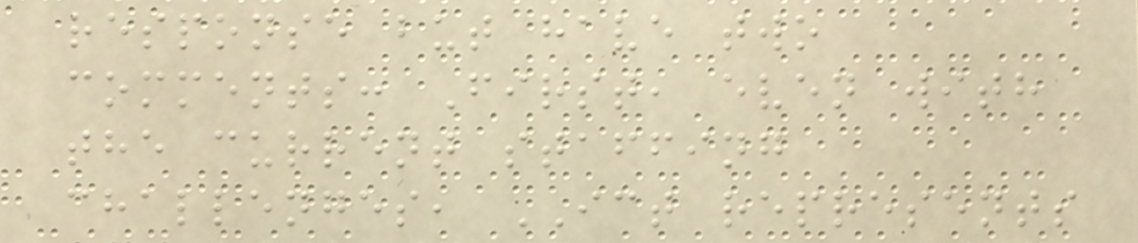response but have two
comments: First, even with
the current staffing
challenges, ICT represents
